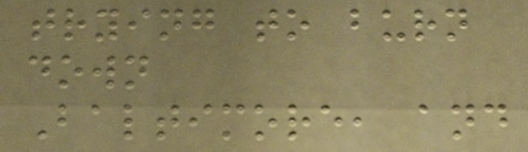trying to burn
down
Baltimore, and
